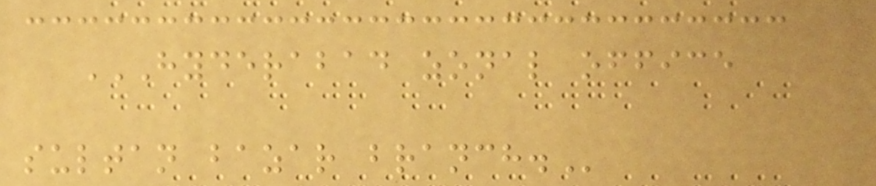HYDERABAD ZONAL OFFICE
SULTAN BAZAR BRANCH.
